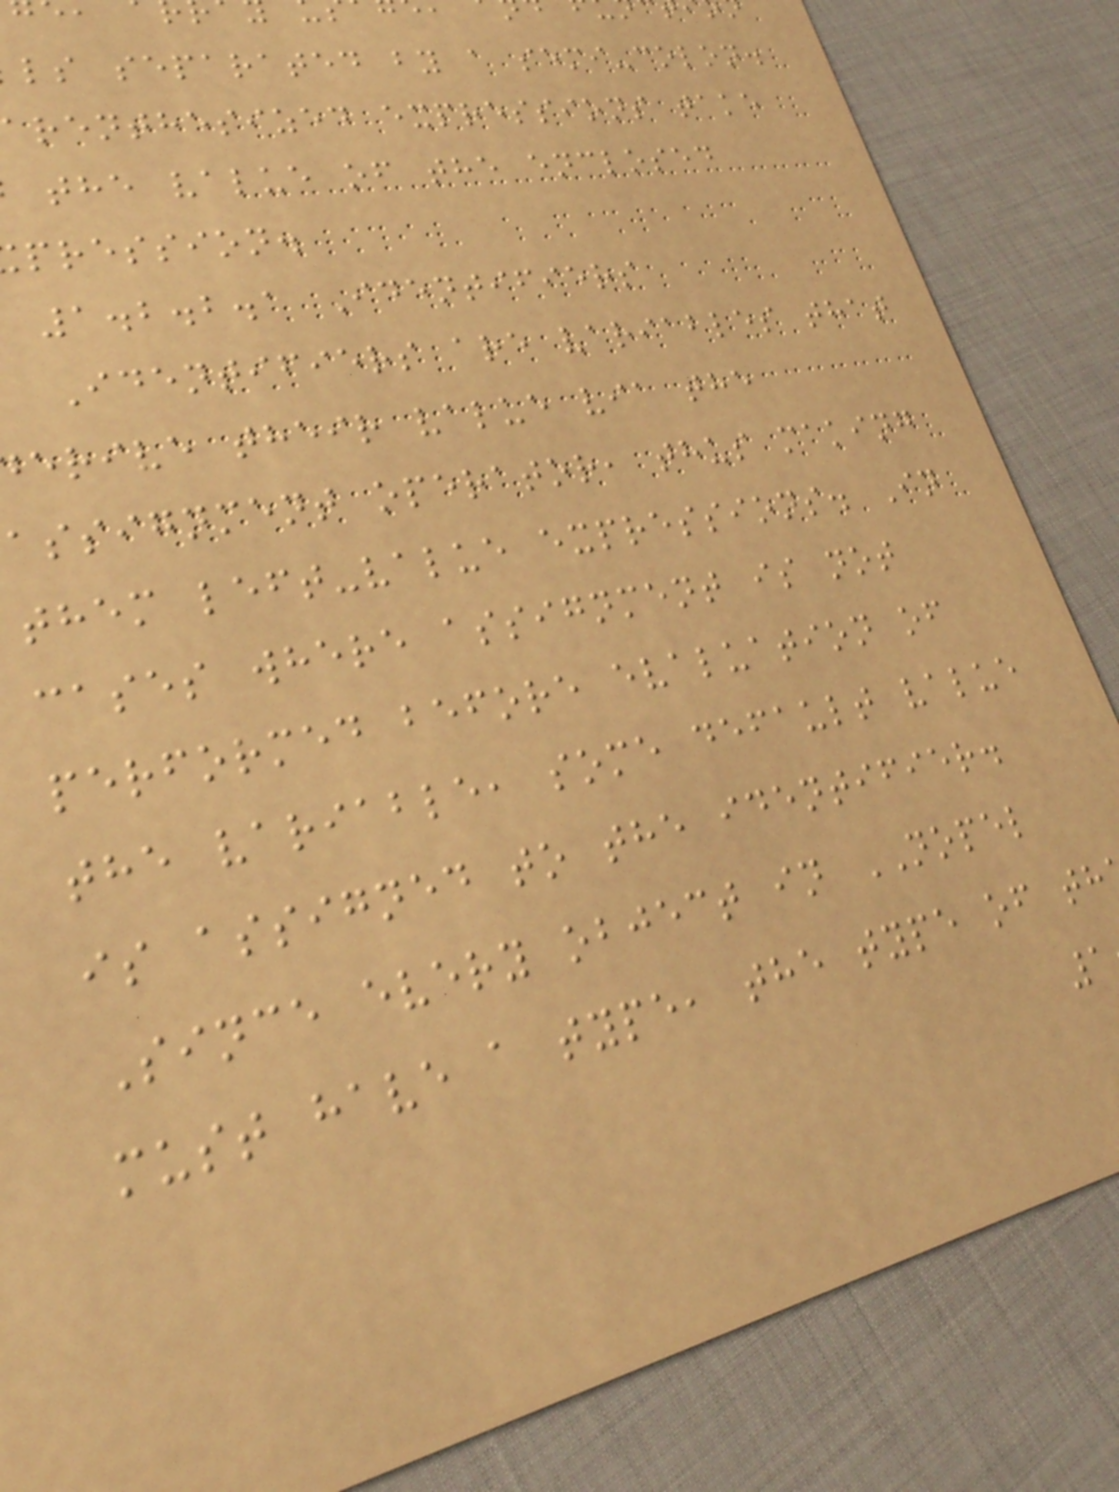ls separated by a semi-colon.
arenthesized expressions take
the value of the enclosed
pression.
1.2.2.1 Identifiers
Identifiers are variables that
erive their value via the
assignment operator, thus making
them left-value expressions. In
cases where assignment is not
performed before evaluation of
the variable, some default value
is assigned to the identifier.
Since every object in NOPEL
must have a type, the type of th
